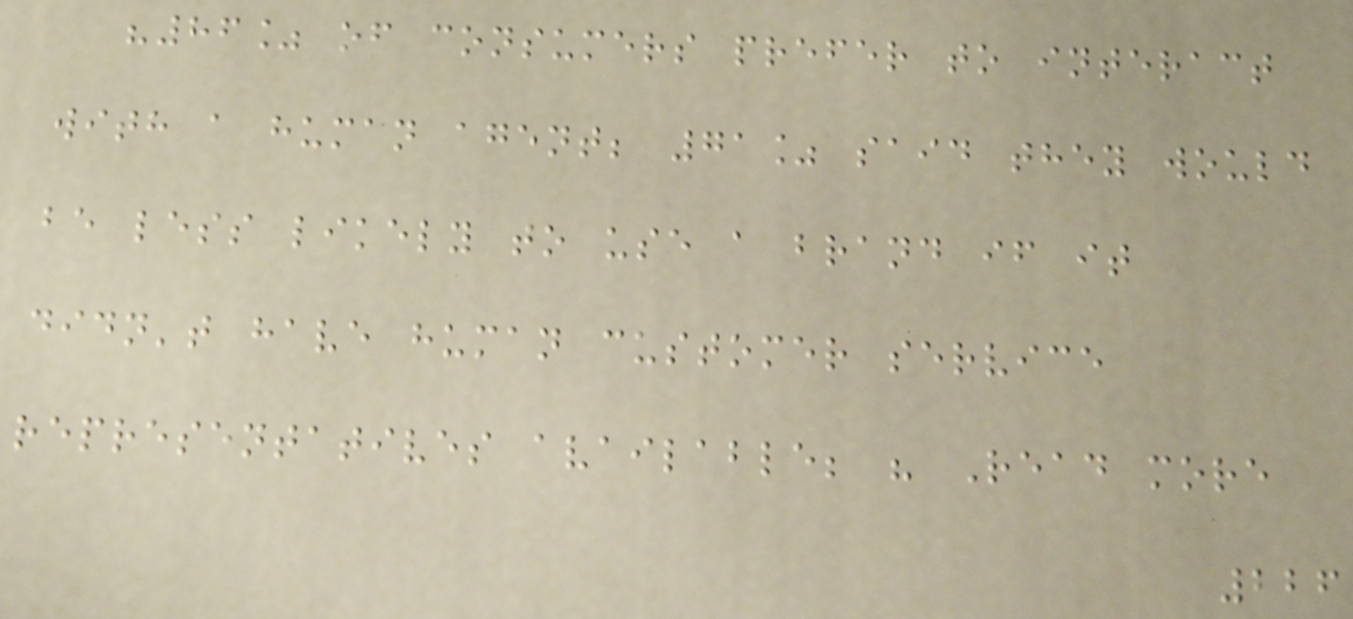"86% of consumers prefer to interact
with a human agent; 71% said they would
be less likely to use a brand if it
didn't have human customer service
representatives available; " Read more
226
